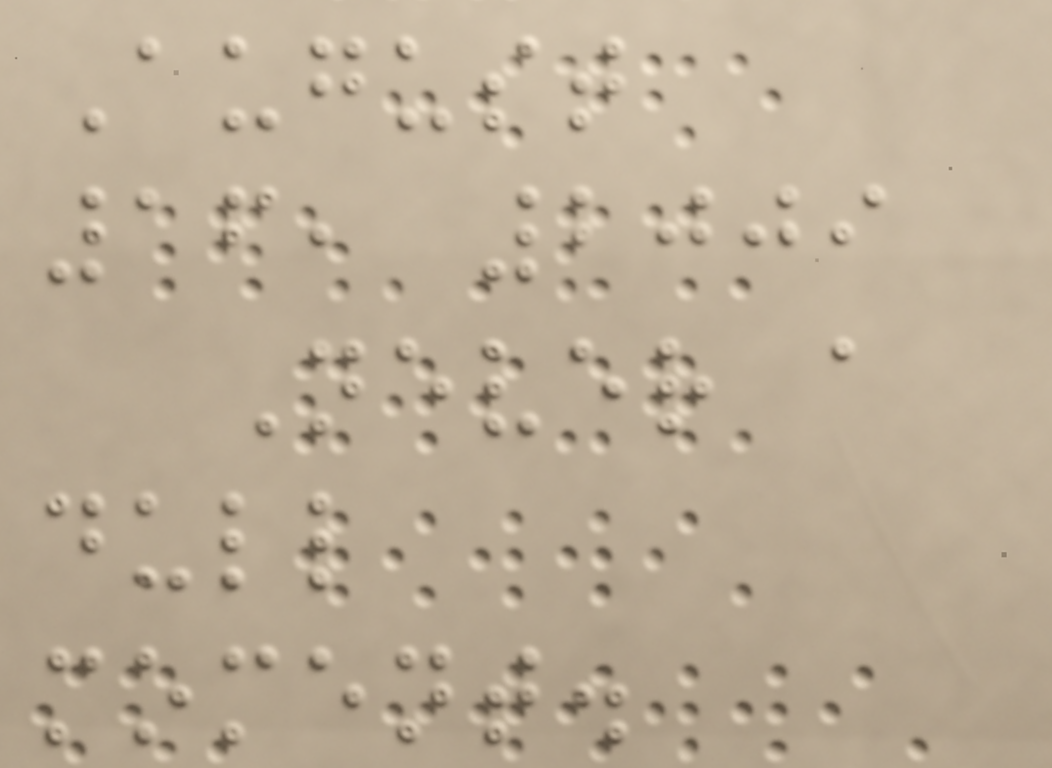August
16, 2009
Never a
dull
moment.
